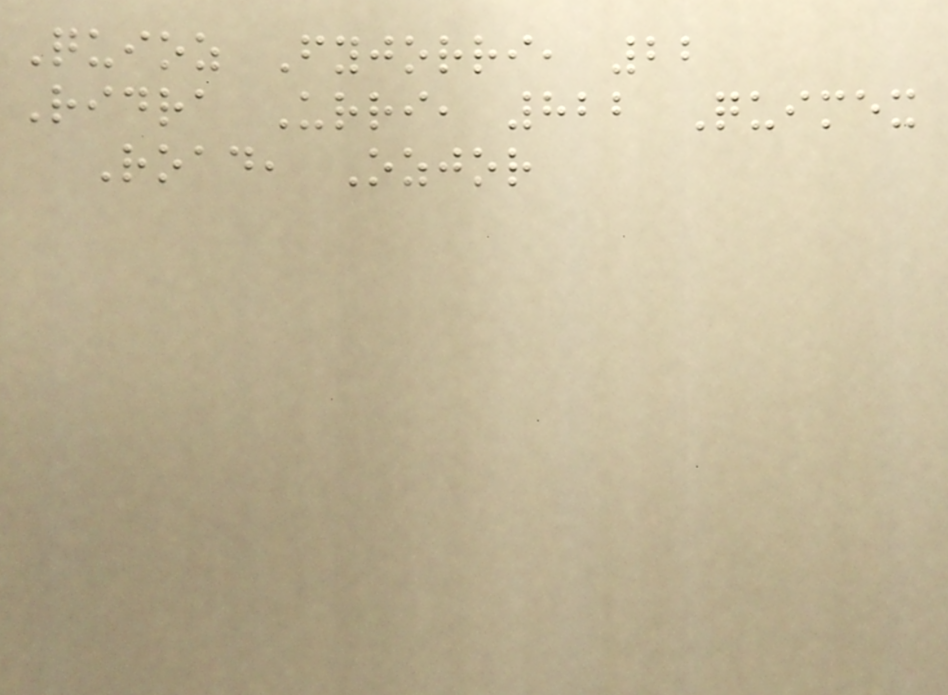Quioz Fyjorri, 22
Ridra Urri, 822 Quimex
Road, Ozjor
